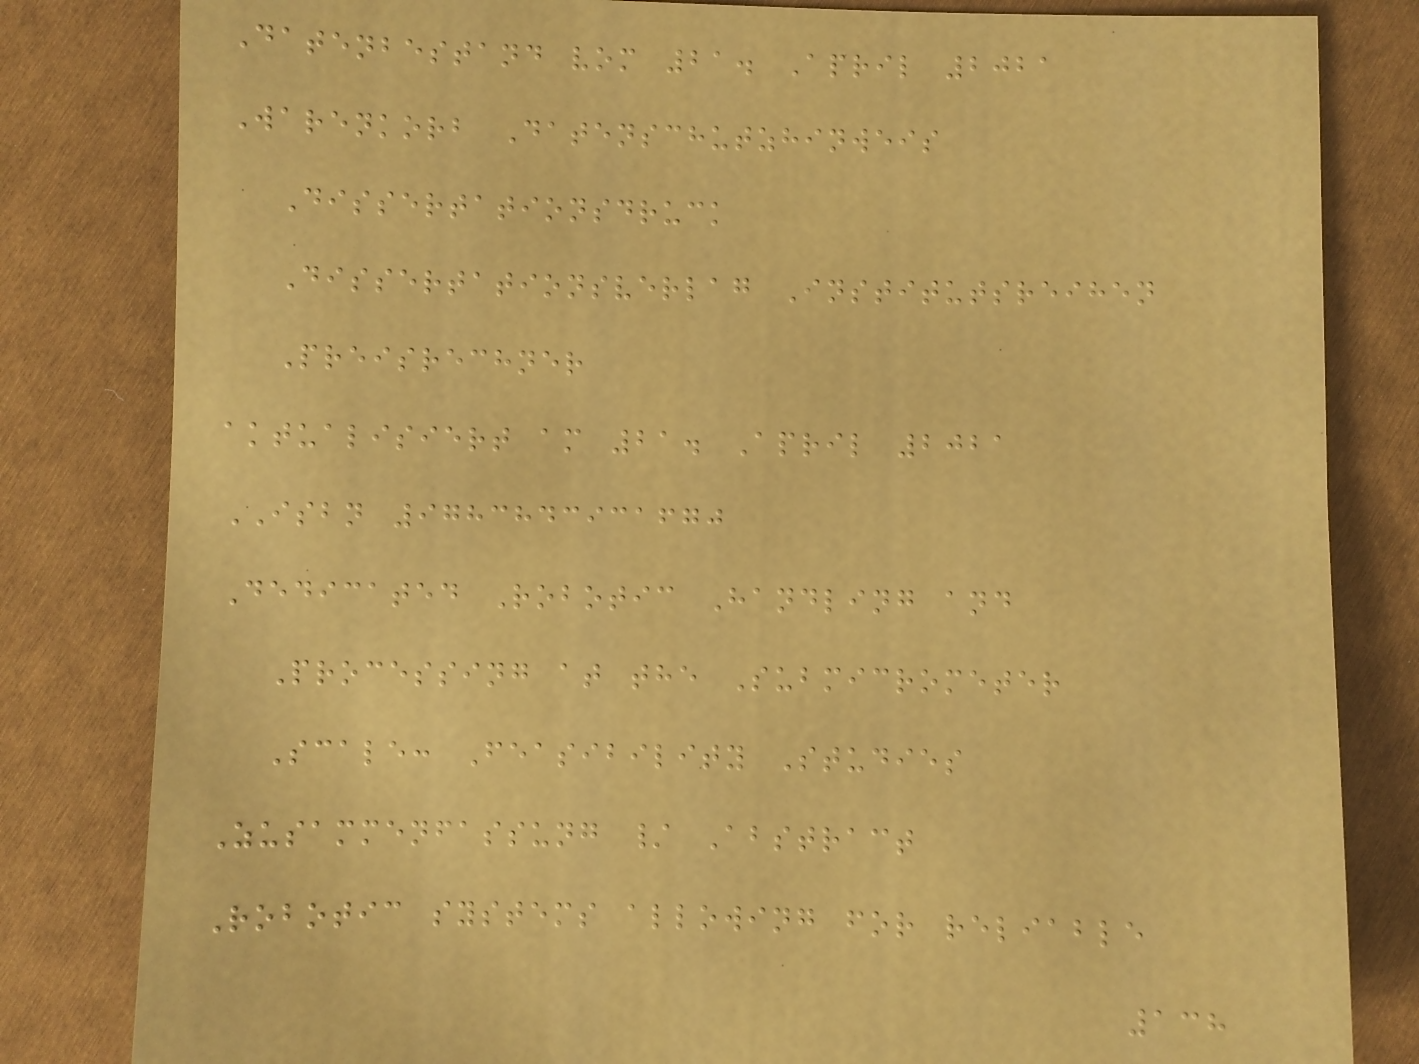Datenbestand vom 21. April 2021
Warenkorb Datenschutzhinweis
Dissertationsdruck
Dissertationsverlag Institutsreihen
Preisrechner
aktualisiert am 21. April 2021
ISBN 9783843931670
Dedicated Robotic Handling and
Processing at the Submicrometer
Scale: Feasibility Studies
Zusammenfassung / Abstract
Robotic systems allowing for reliable
138
